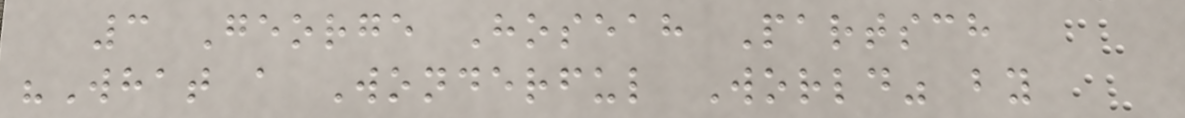3 George Hoseah Partsch
"What a Wonderful World" by
